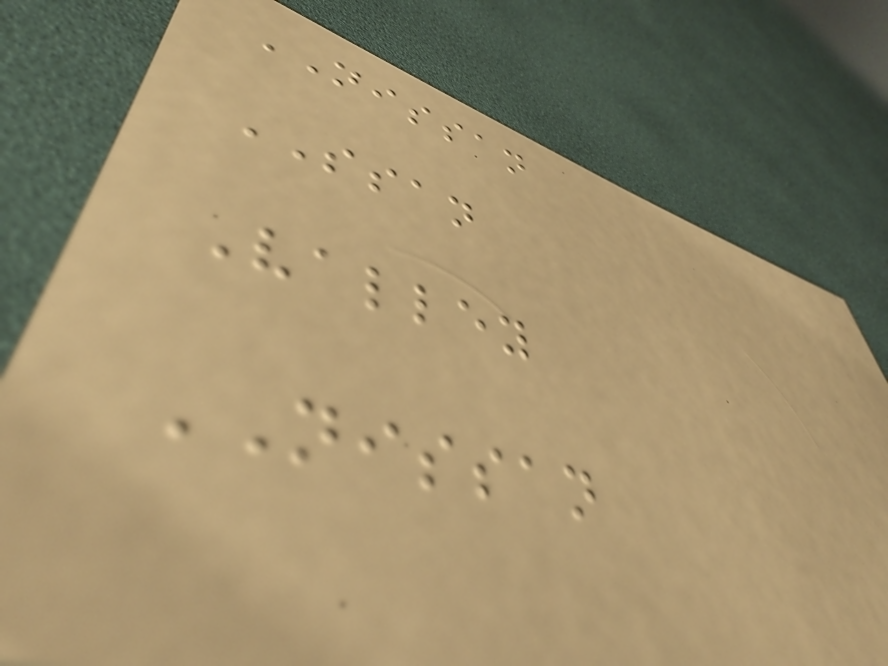NISSAN
SSAN
Valley
NISSAN
